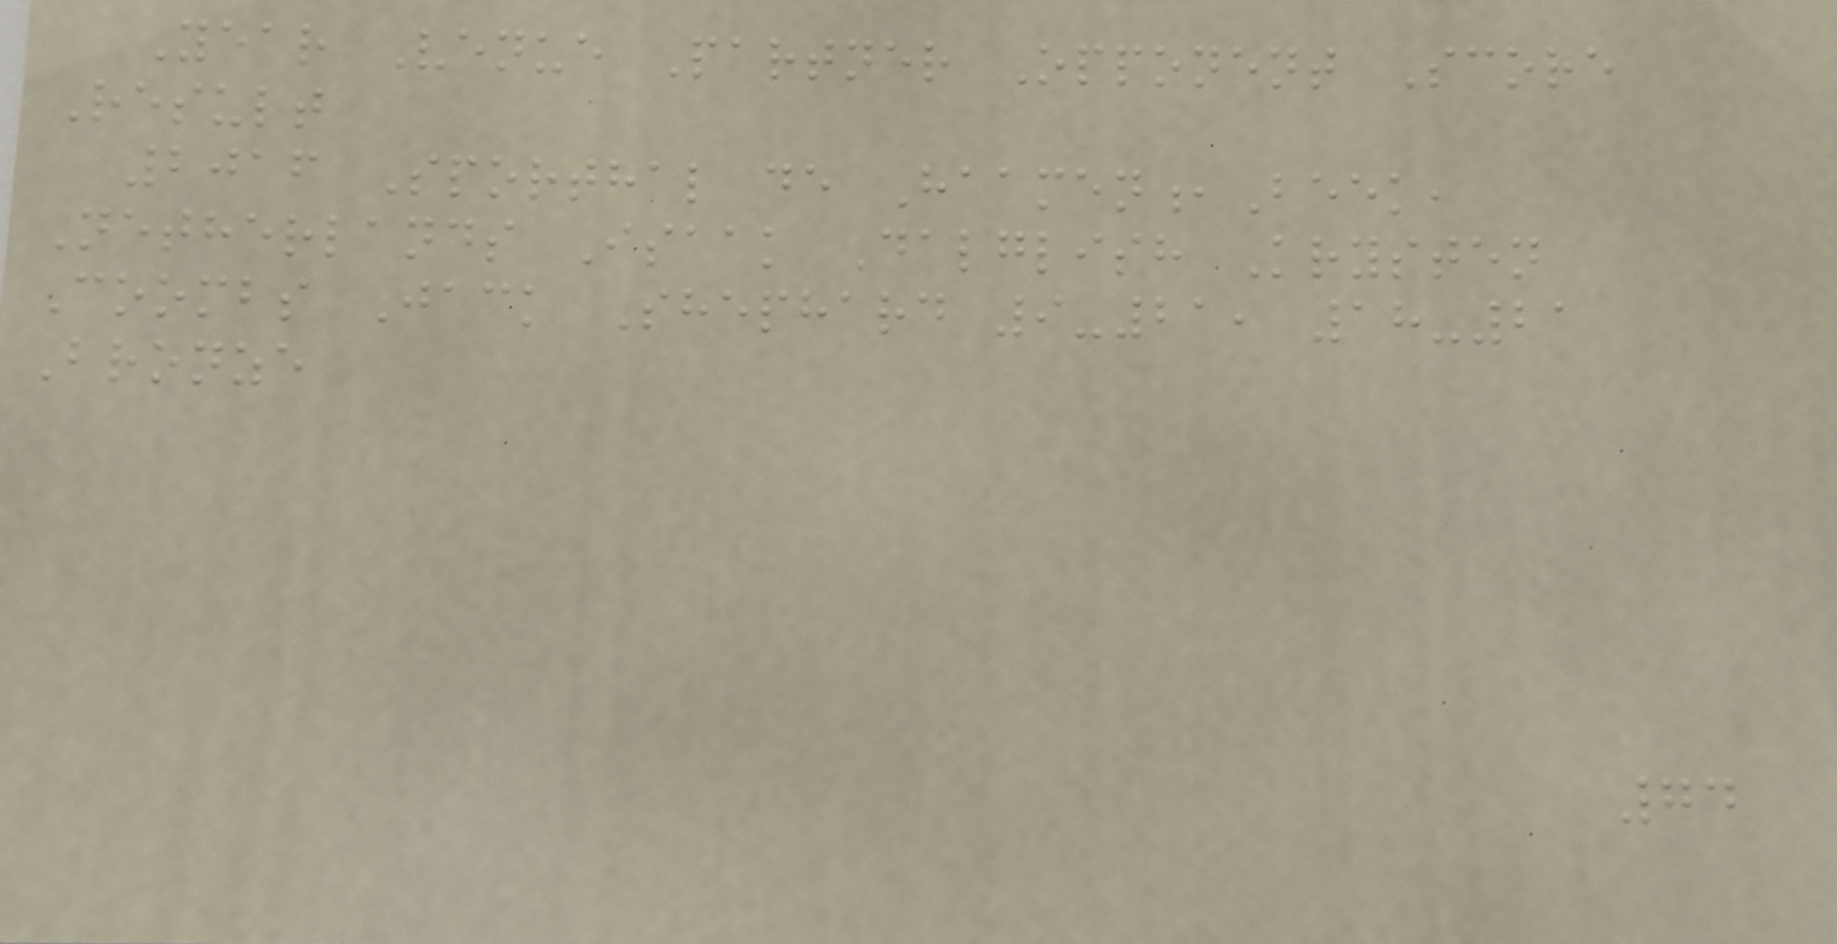Year Venue Partner Opponent Score
Result
2016 Sporthal de Haamen,Beek,
Netherlands Isaak Dalglish Krysten
Coombs Jack Shephard 9-21, 18-21
Bronze
74
